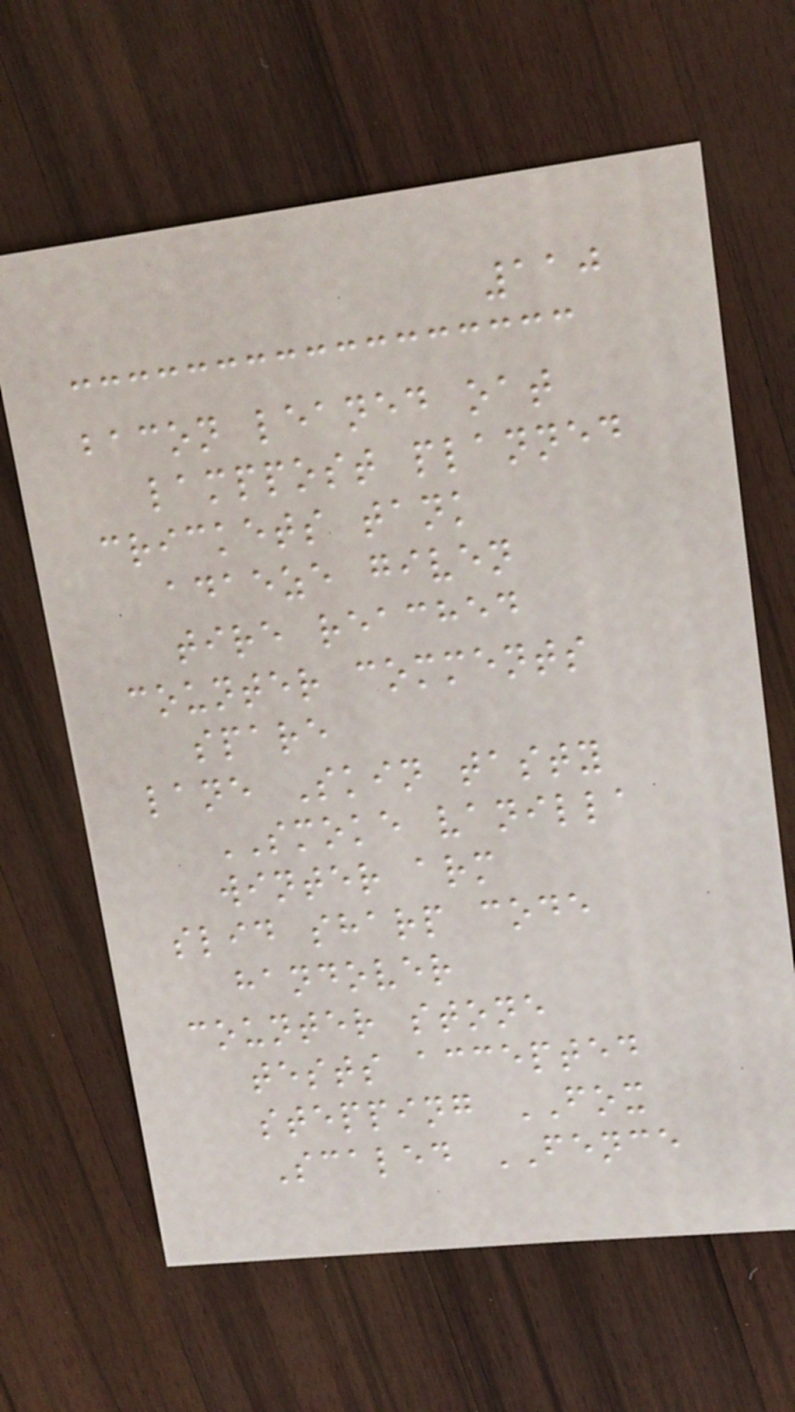110
bacon leaned oat
lamppost planned
crickets tank
adaeze given
tire reached
counter comments
spare
lane Skin tasty
SMOKE vanilla
winter arm
slid sharp code
handover
counter stone
tests accepted
stepping FOX
Scaled FENCE
